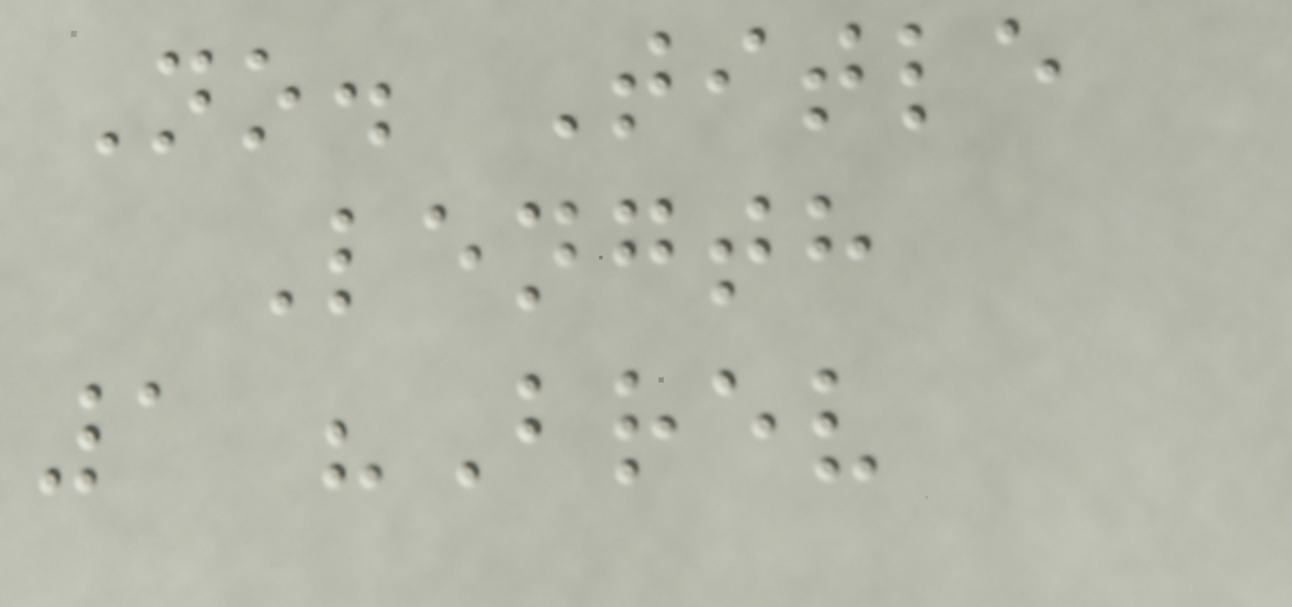No. Title
Length
1 "Brev
